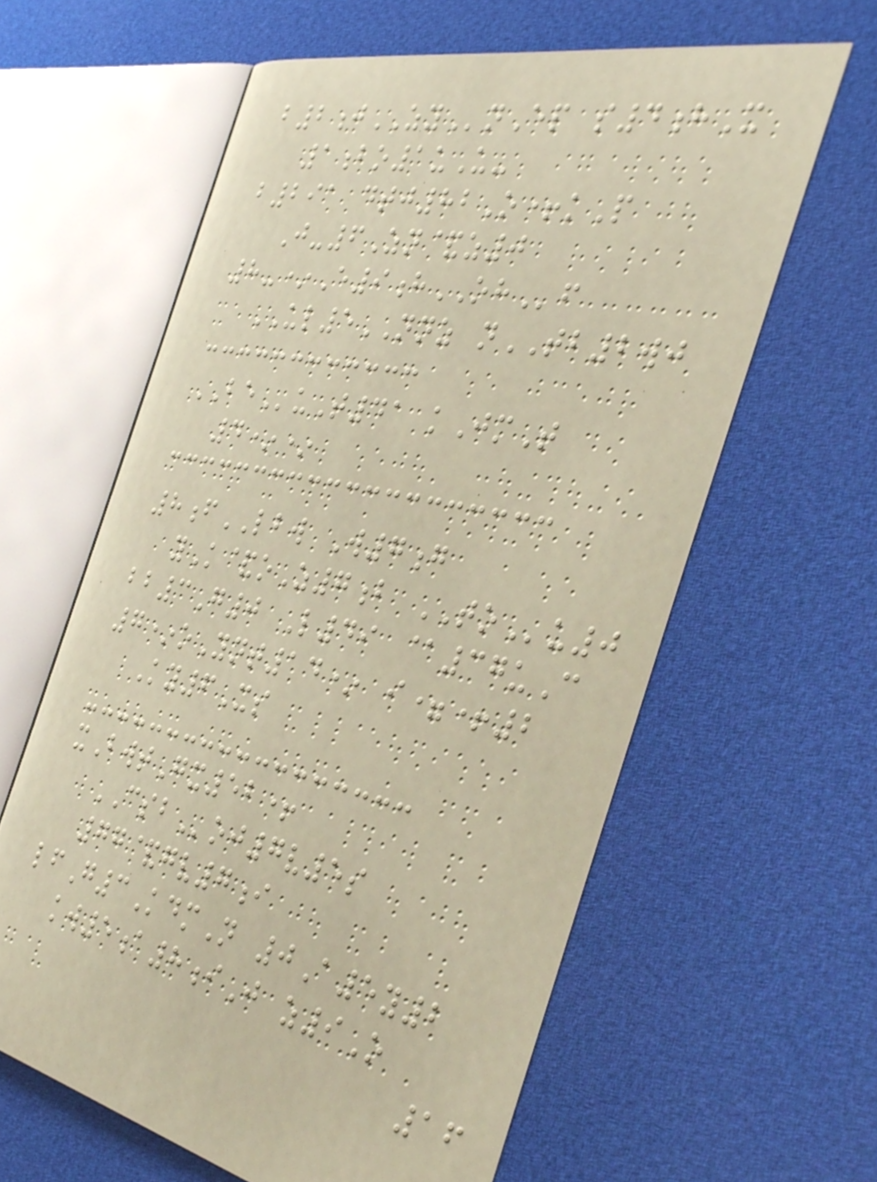b2jZYnEp s4hX
1bo1uU-
b291 dtj82O+kP
J-6Zn&z0
8-*E9hOHf
UL5NNZ nTB2wj
BEuT41 kJmT
4**
8fLBW W7g
yK&oZ7b TOu0
bb3G0 L49 @37uC
7*oYnt14* i=+2
Ky6Xs
xBwtGx52+
CSBoj7v5s
77&gv7i
lfG3KdmN 0A5y2
kw5a8iJ z9O
16
